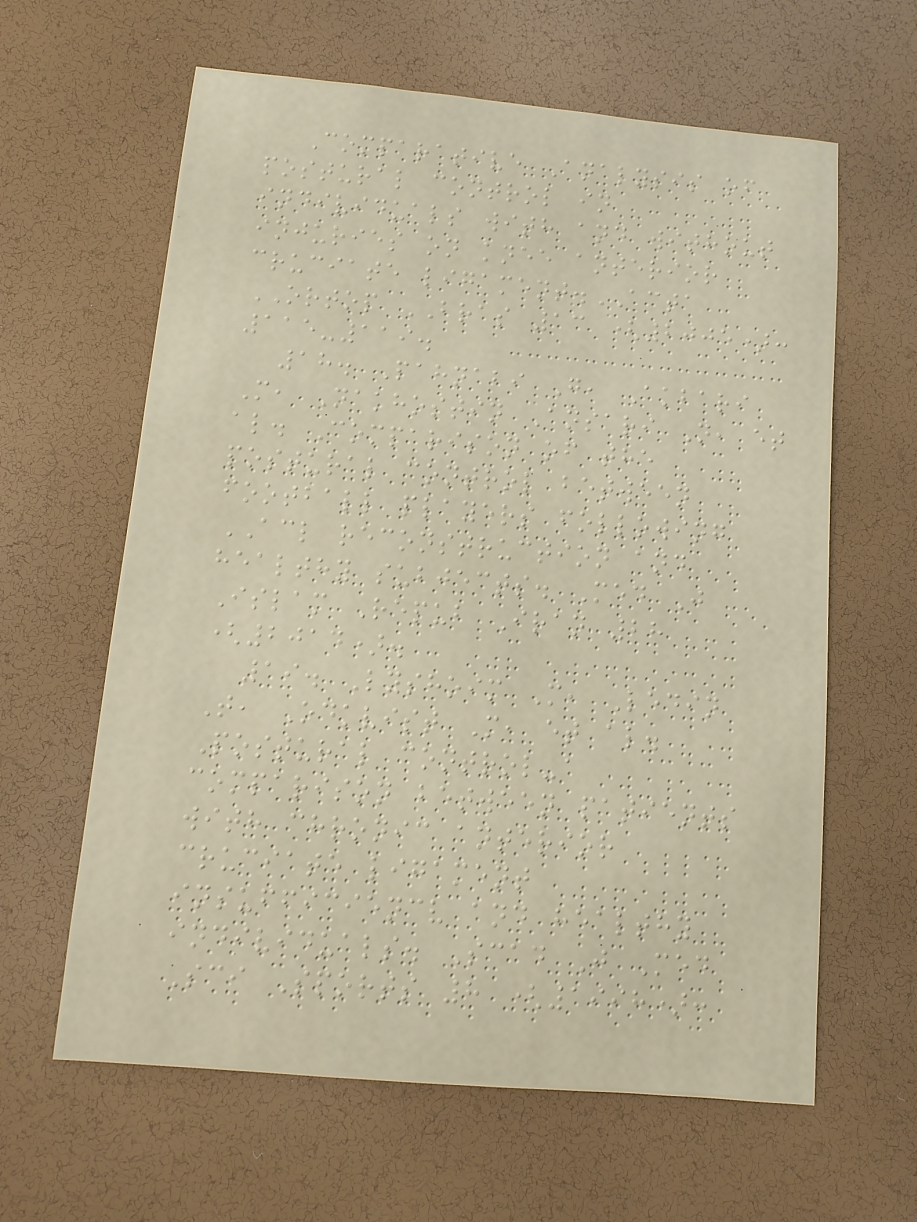Comparative Analysis of
postural control in
individuals with and without
injuries on knee anterior
cruciate ligament.ACTA
ORTOP BRAS 13 (2005):
115-119.
18. Pahnabi G, Akbari
M, Nakhostin Ansari N, et
al. Comparison of the
postural control between
football players following
ACL reconstruction and
healthy subjects. Med J
Islam Repub Iran 28
(2014).
19. Lyshoim M, Ledin
T, Odkvist M, et al.
Postural control-a
comparison between patients
with chronic anterior
cruciate ligament
insufficiencv and healthy
individuals. Scad J Med
Sci Sports 8 (1998):
